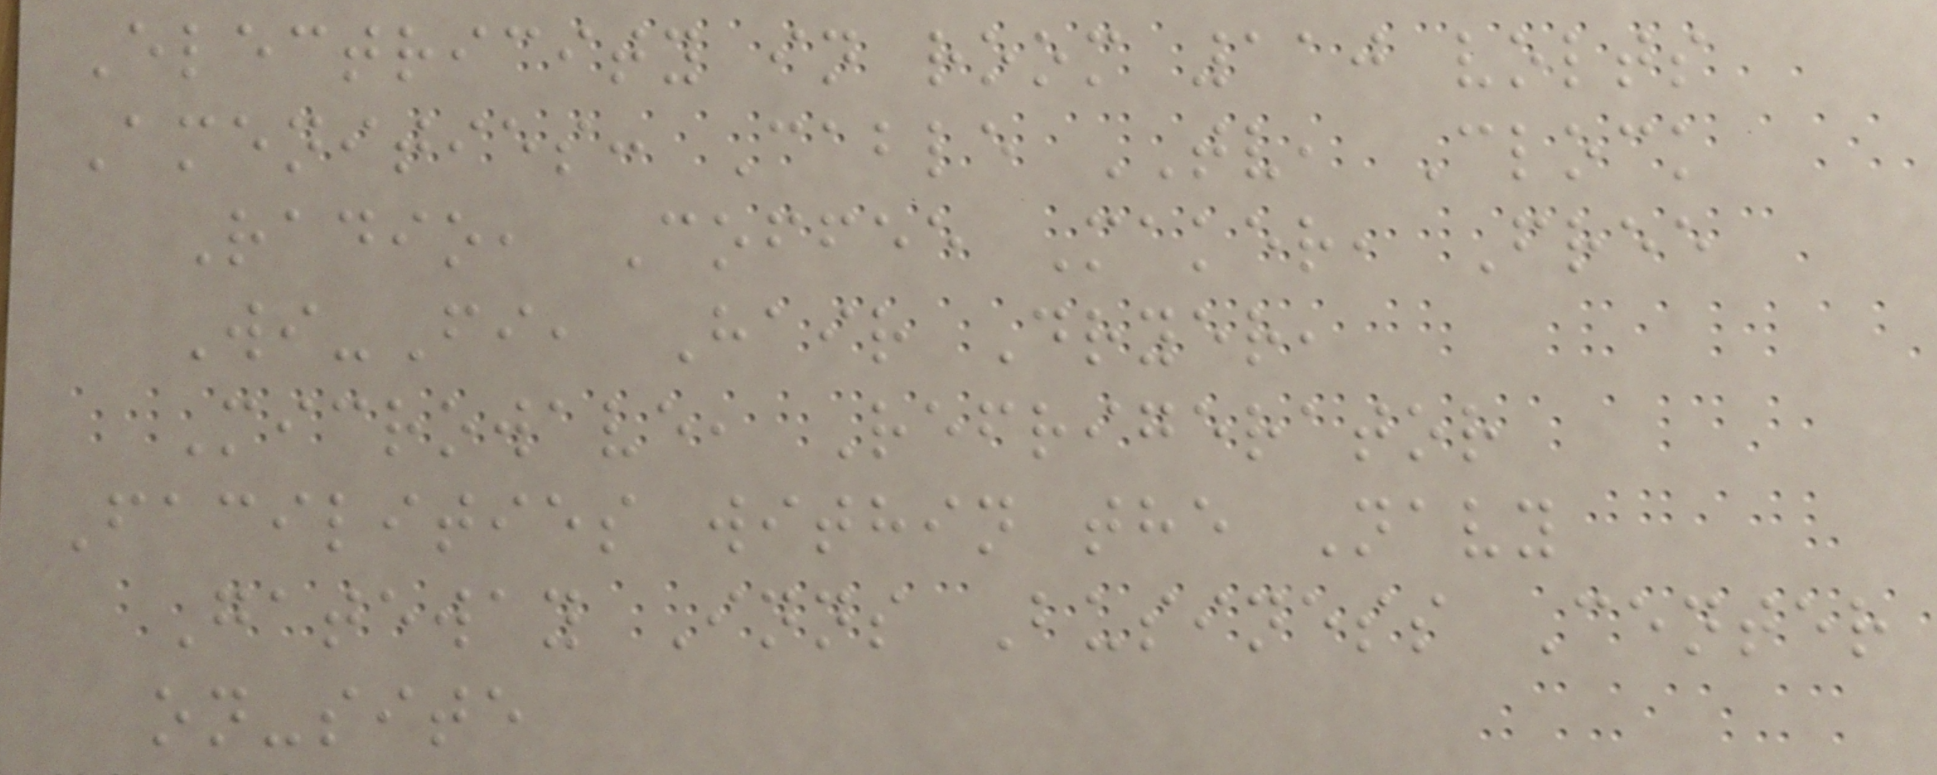Electricity in room 110 volts
Amenities: Cable TV, Clock
Radio, Coffee Maker, Free
Wi-Fi, Hair Dryer,
Microwave, Refrigerator
Facilities within the Navy
Gateway Inns Business Center
on-site
